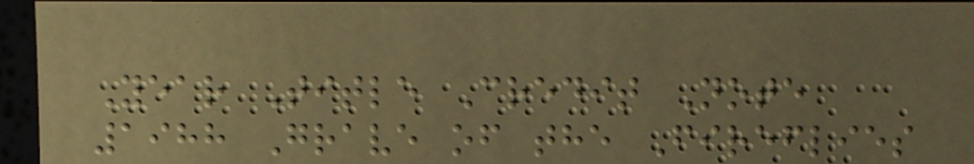Year Title Credit Note
1988 Grave of the Fireflies
